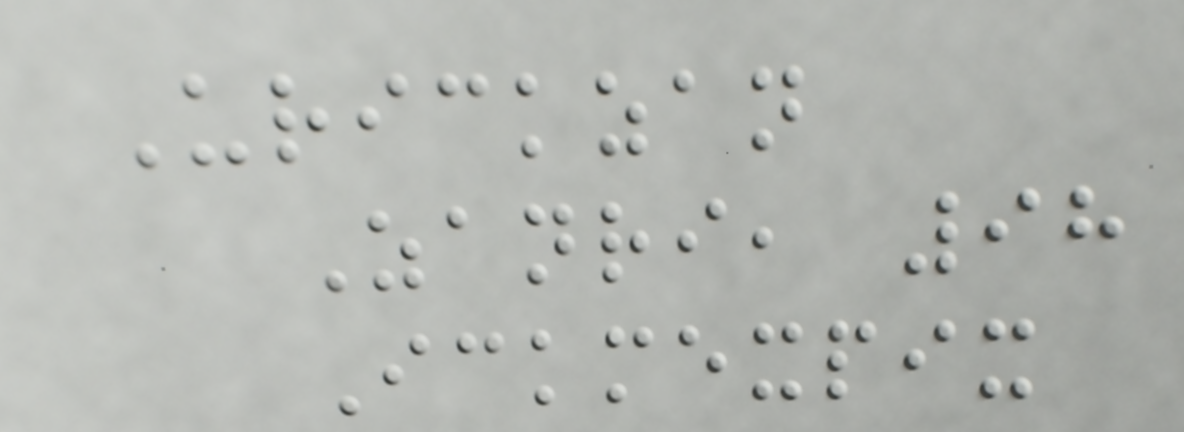Urickzan
Zanri, 98
Ickmexpix
